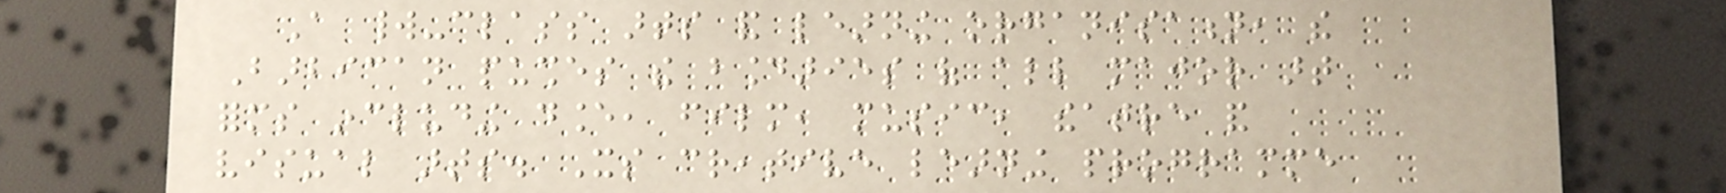A world-class arts and learning organisation, the
Barbican pushes the boundaries of all major art
forms including dance, film, music, theatre and
visual arts. Its creative learning programme
